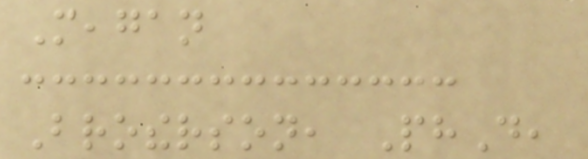Meagan
Brotherson, PhD,
